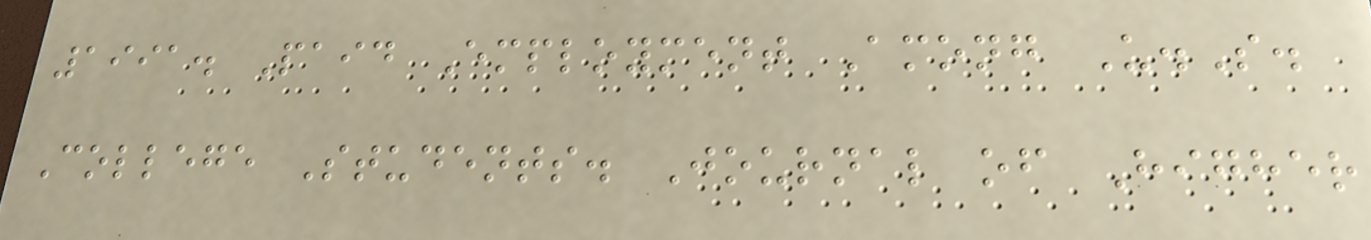1991. Paid Employment Among U.S.
College Students. Journal of Higher
